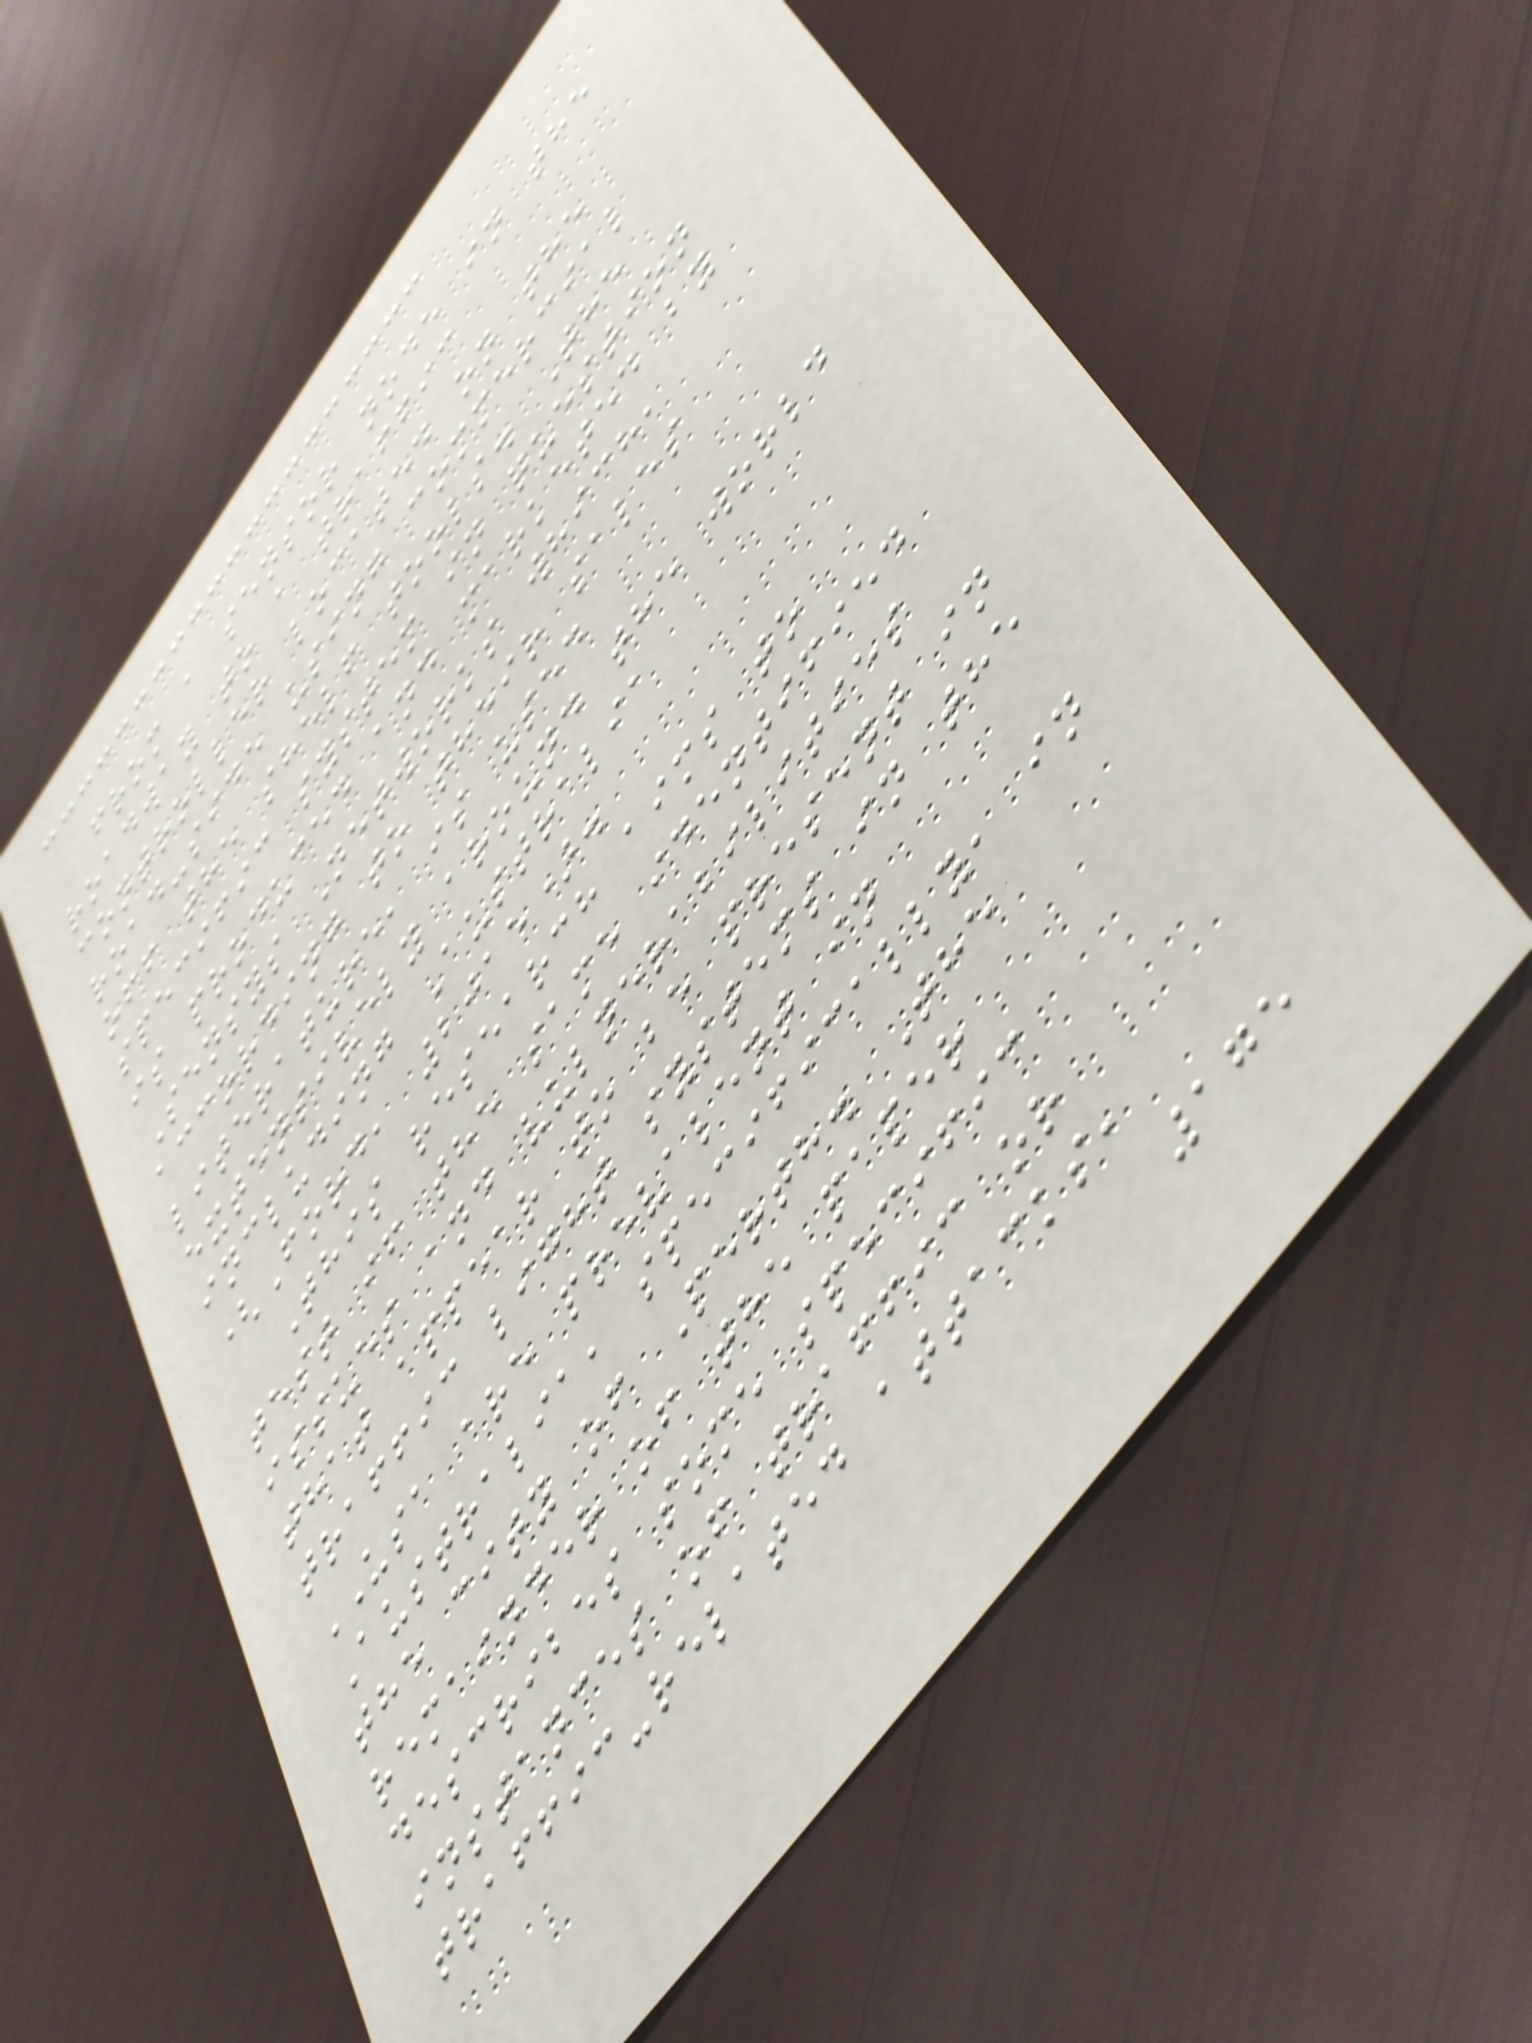from a sensor node in the
roadway to a traffic
controller located on the
road-side using commercial
off the shelf tools. The
specific system in question
is produced and marketed by
Sensys Networks which,
according to their sales
literature, is used
extensively around the world
including Australia
(Ford, 2015).
This research aims to
test if the same identified
issues and vulnerabilities
that appear to be present in
traffic light systems in the
USA are prevalent in
Australia, specifically, in
the city of Perth. The
remainder of the paper
describes some specific
instances of traffic or
traffic-related attacks,
175
